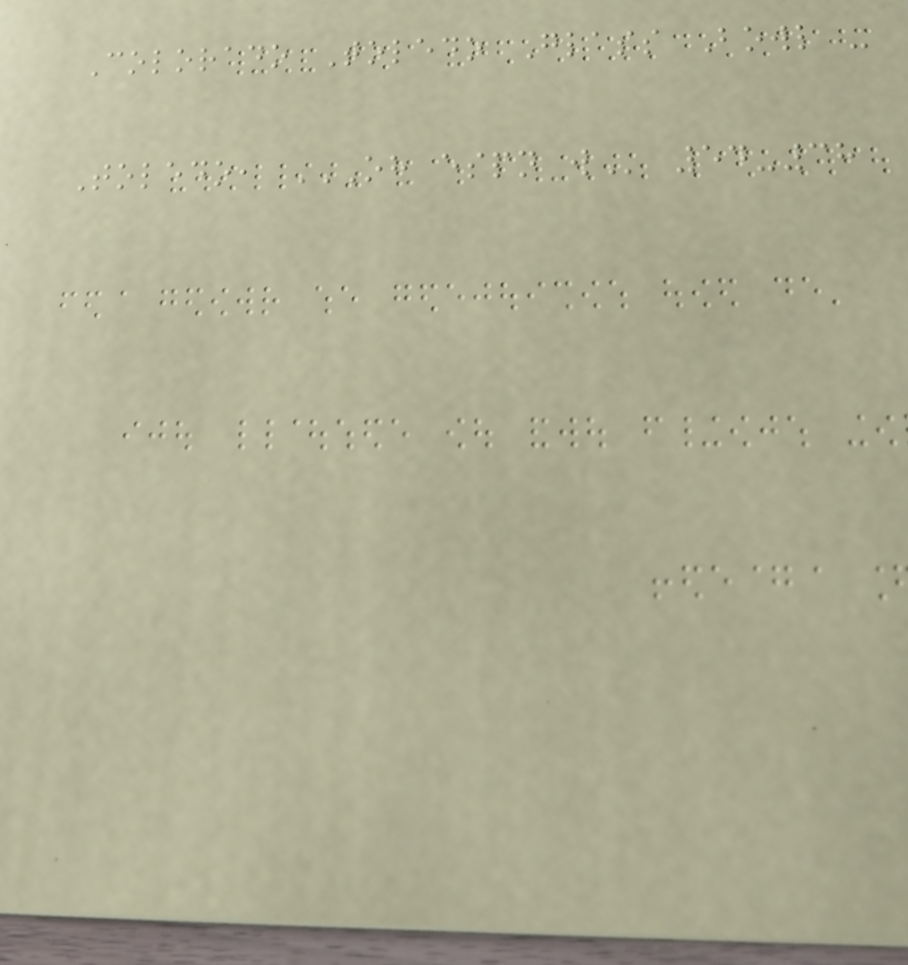Colorado Toledo Glass Bowl -
Toledo, OH ESPN W 54-38
